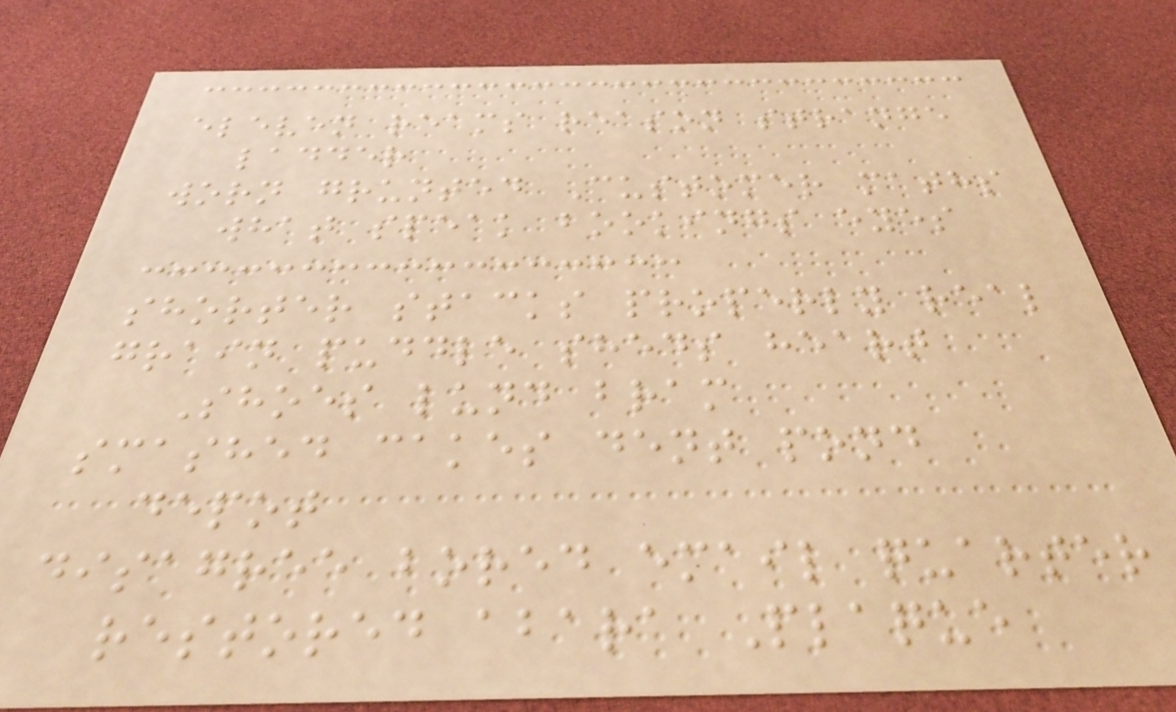eleven reams reason strange
ladder
worn grunted Customer maths
what speak bookings eyes
shorter stacks properly real
grain puddle sheds heart
Shoes lund bram
smashed cakes dent pond
depot
disagree bored email quarter
restored abara Plaque
